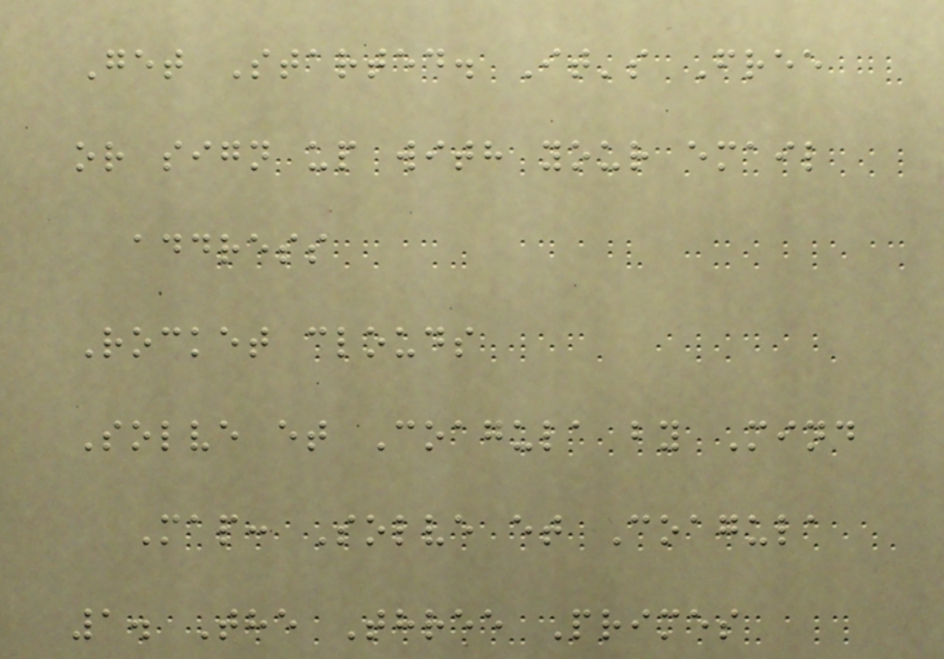Get Started. It's Free
or sign up with your email
address
Rocket clouds
Solve et Coagula by Mind
Map: Solve et Coagula
1. The Three Primes
